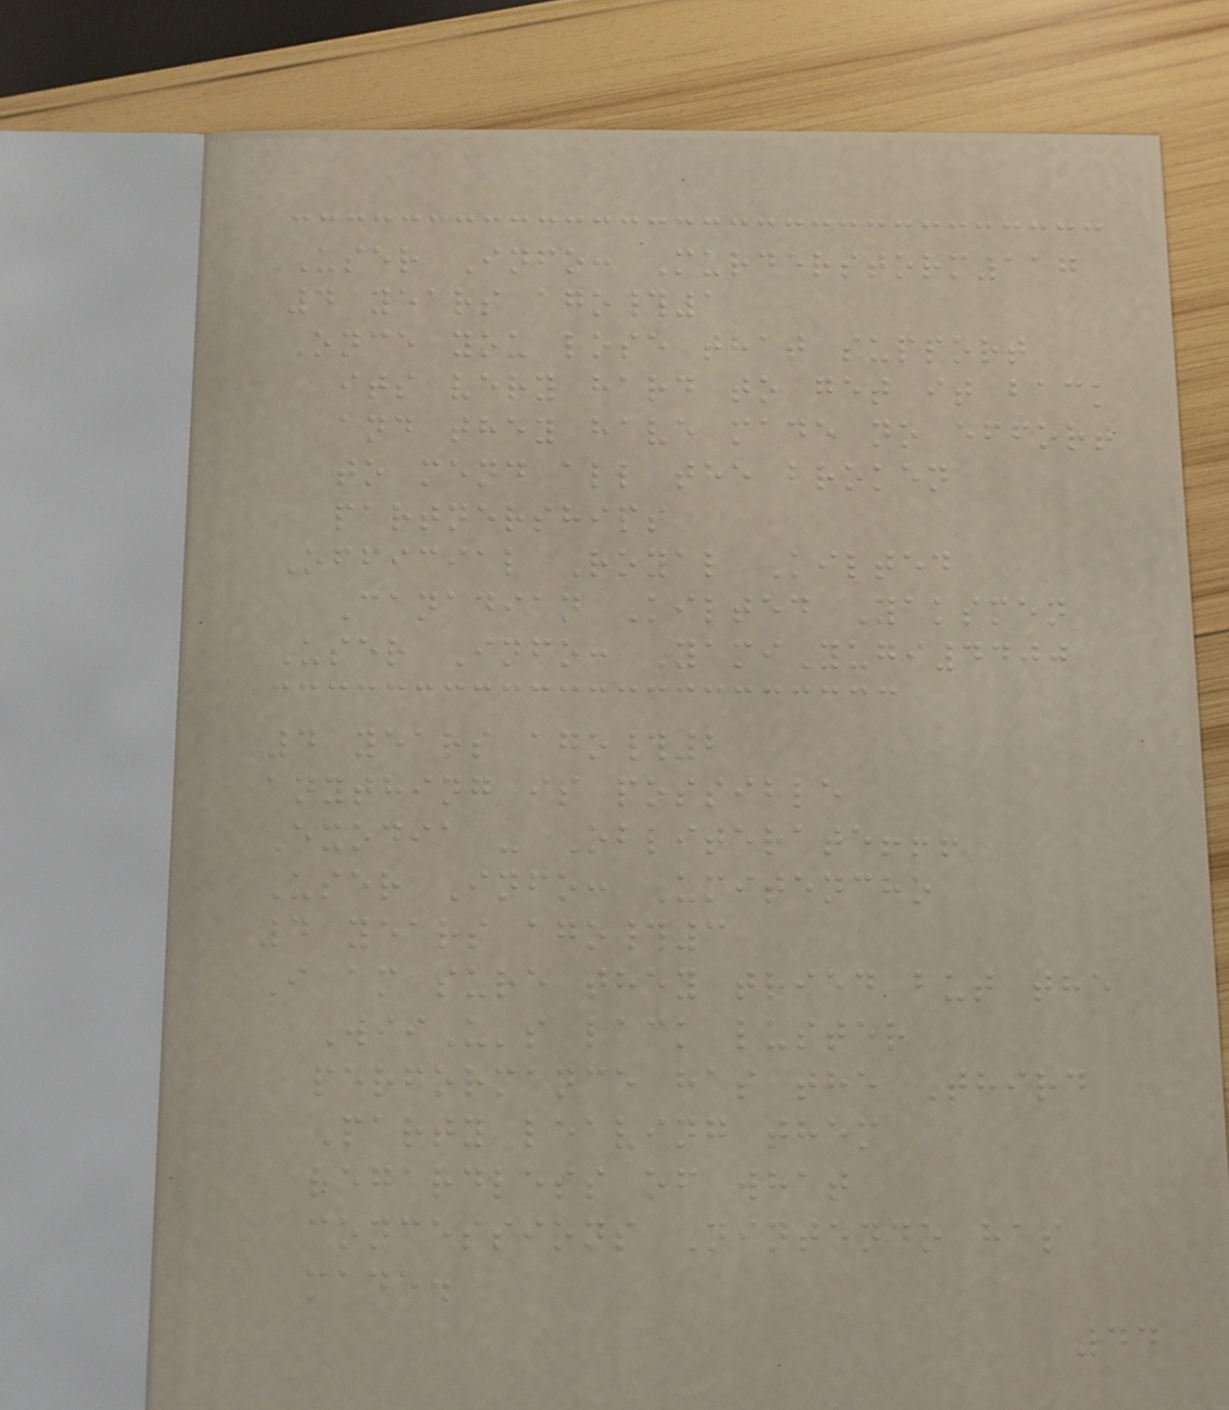User Info: Murderstorm117
4 years ago#1
Once you lose that support
its very hard to get it back
and they have made no effort
to mend all the broken
partnerships
Official Royal Kilted
Canadian Kilted Yaksmen
User Info: YamiYugi4400
4 years ago#2
anything is possible
Exodia - Obliterate!!!
User Info: Umitencho
4 years ago#3
I am sure they tried but the
WiiU's lack luster
performance has the Third
Party leaving them
regardless of what
concessions Nintendo has
made.
44
